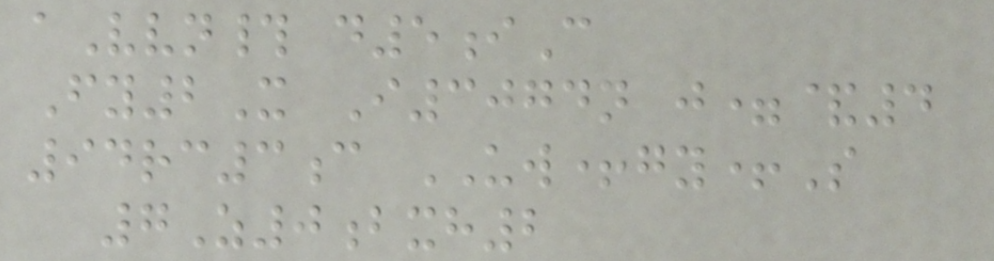aVvn# d5iC
Fy2X I3074n j=&4
94rc3c UW+gy+S
7Z0bxh2
